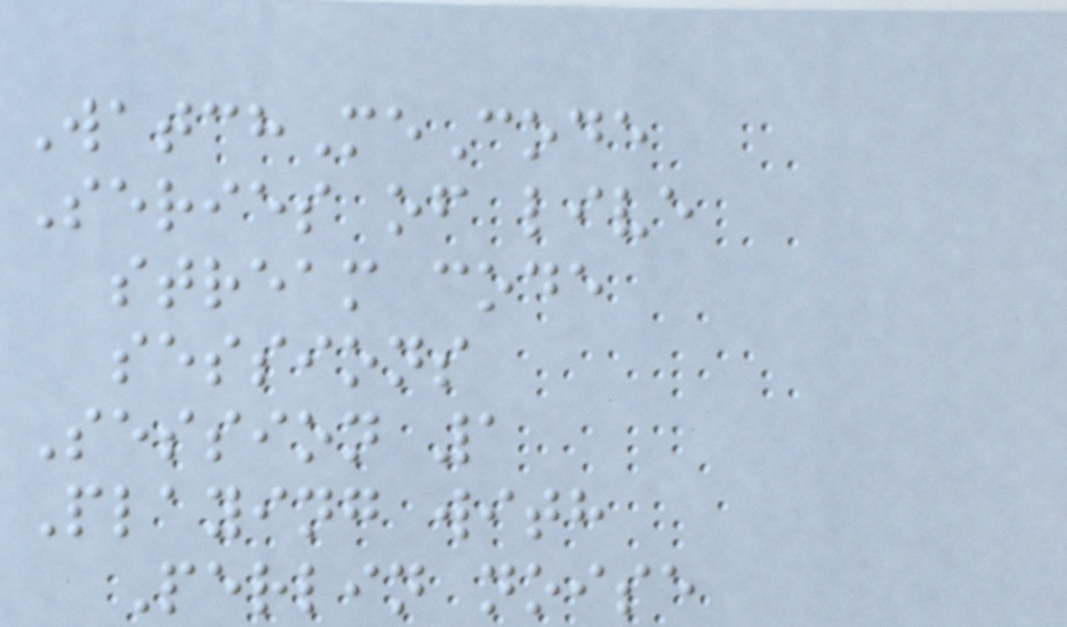WatchMeCode
Series of live
stream code
sessions
Session 1
Playing with
Perlin noise
